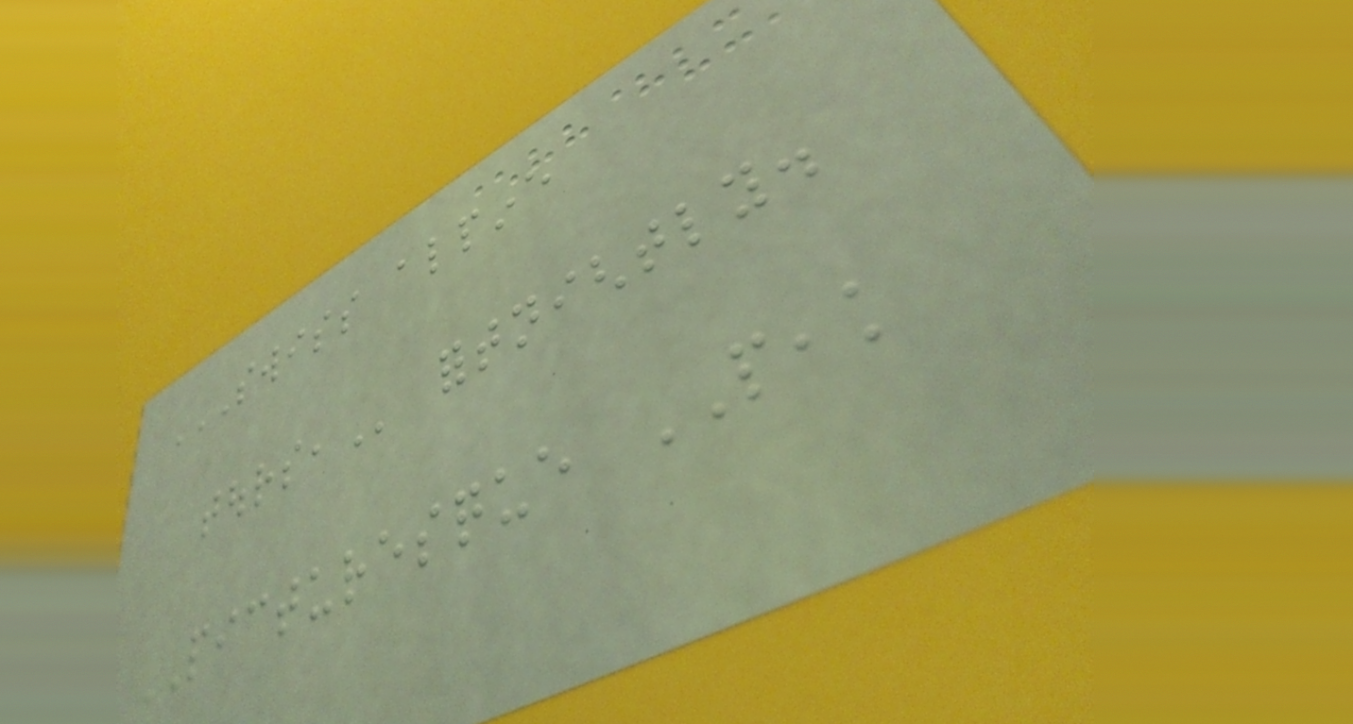SWISS ALPINE
TOURS, fortnightly.
PICTURESQUE PEAK
